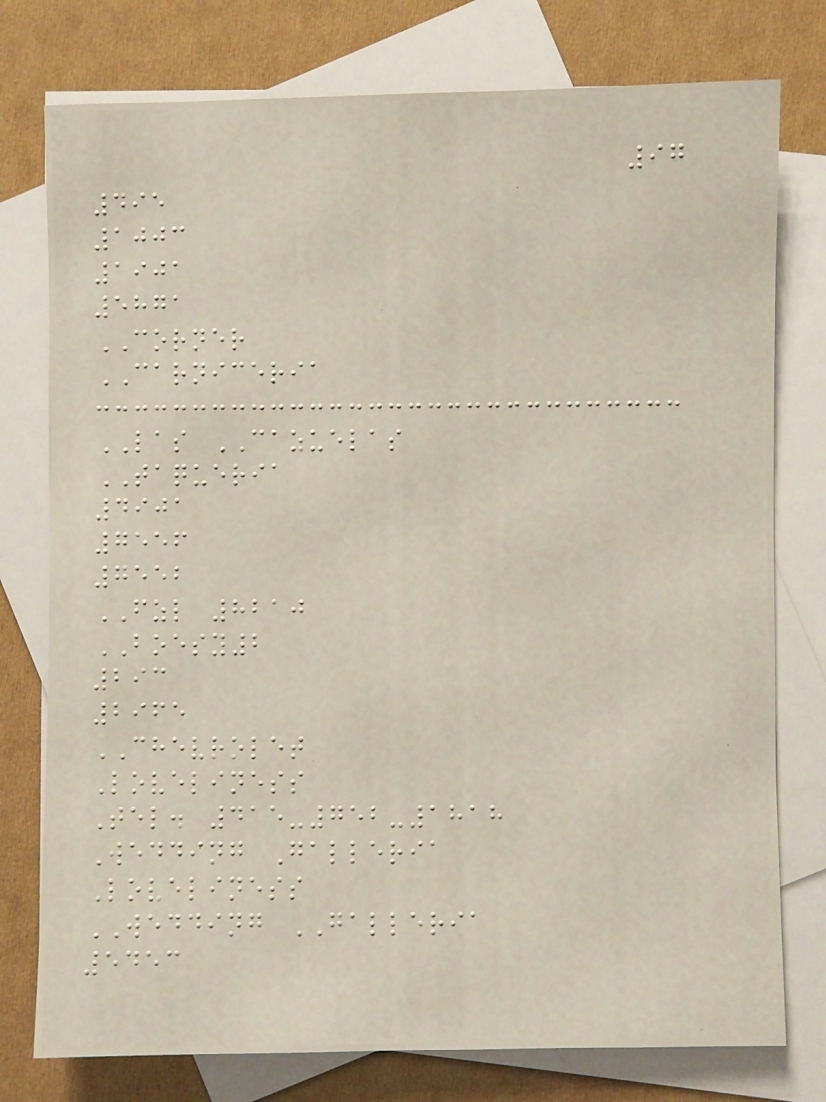97
495
1003
1901
5871
CORNER
CARNICERIA
LAS CAZUELAS
TAQUERIA
4901
7556
7552
FZL 8210
BOESY2
293
2965
CHEVROLET
Loveliness
Tel. 415-752-1818
Wedding Galleria
Loveliness
WEDDING GALLERIA
5453
